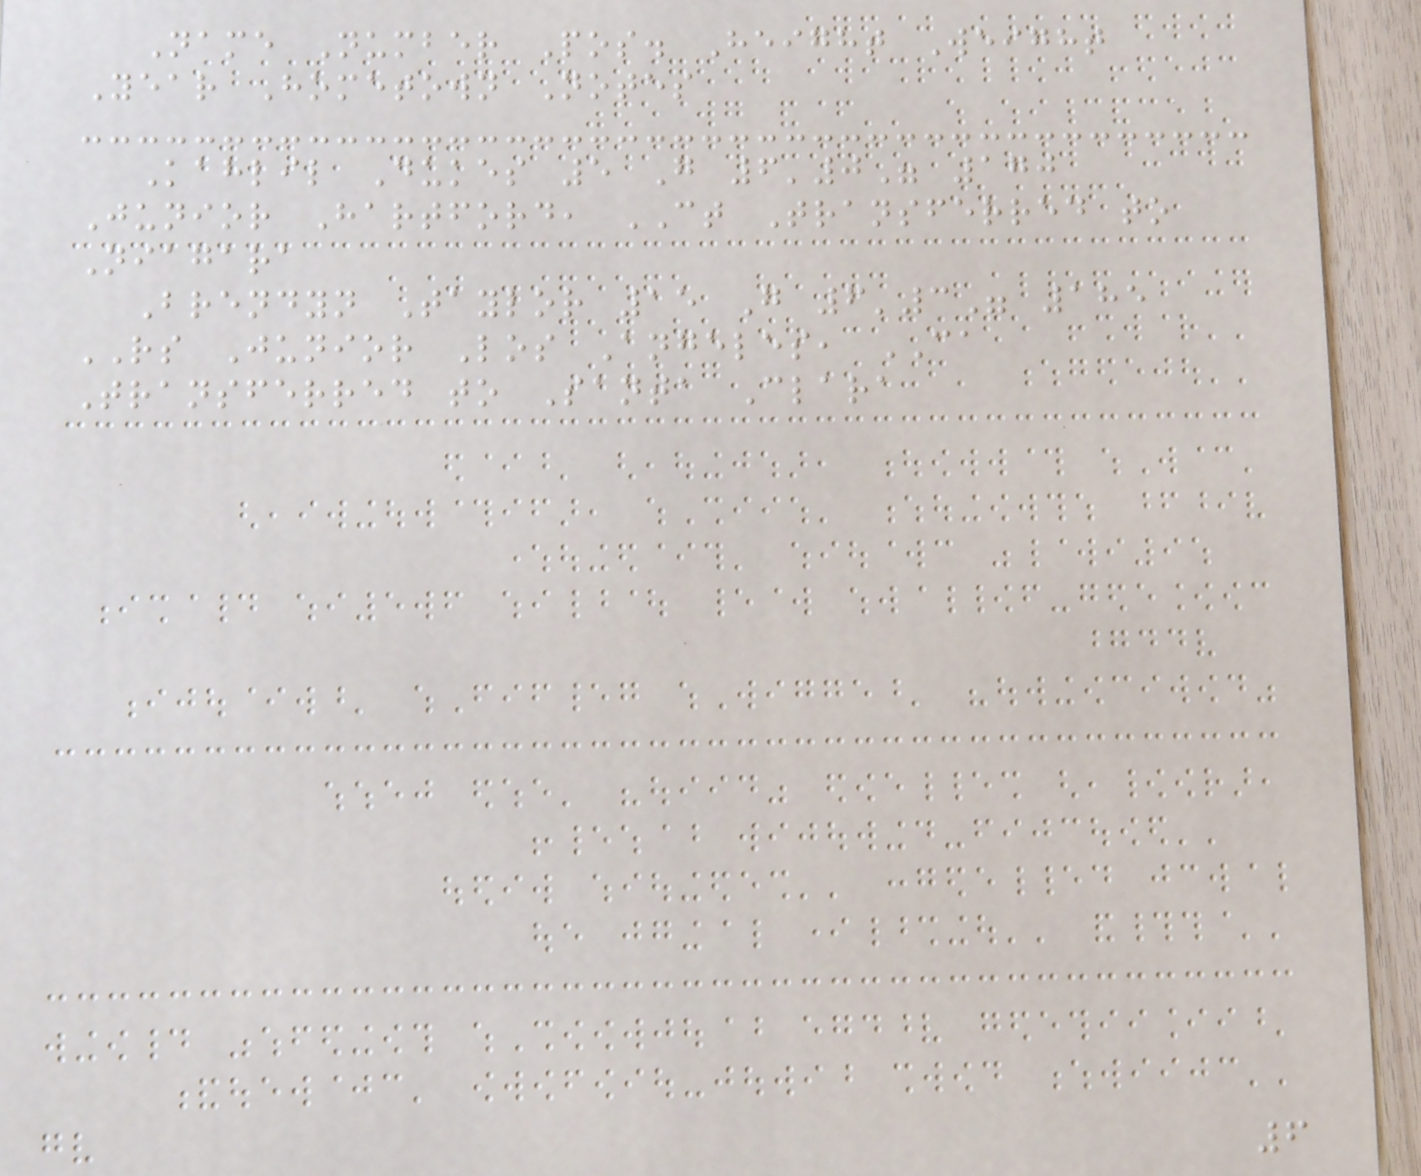Name Number Pos. Height Weight
Year Hometown Notes
Kahlil Dukes 5 G 6'0" 170
Junior Hartford, CT Transferred to
Niagara
Brendyn Taylor 15 G 6'3" 185
RS Junior Los Angeles, CA
Transferred to Santa Clara
6
